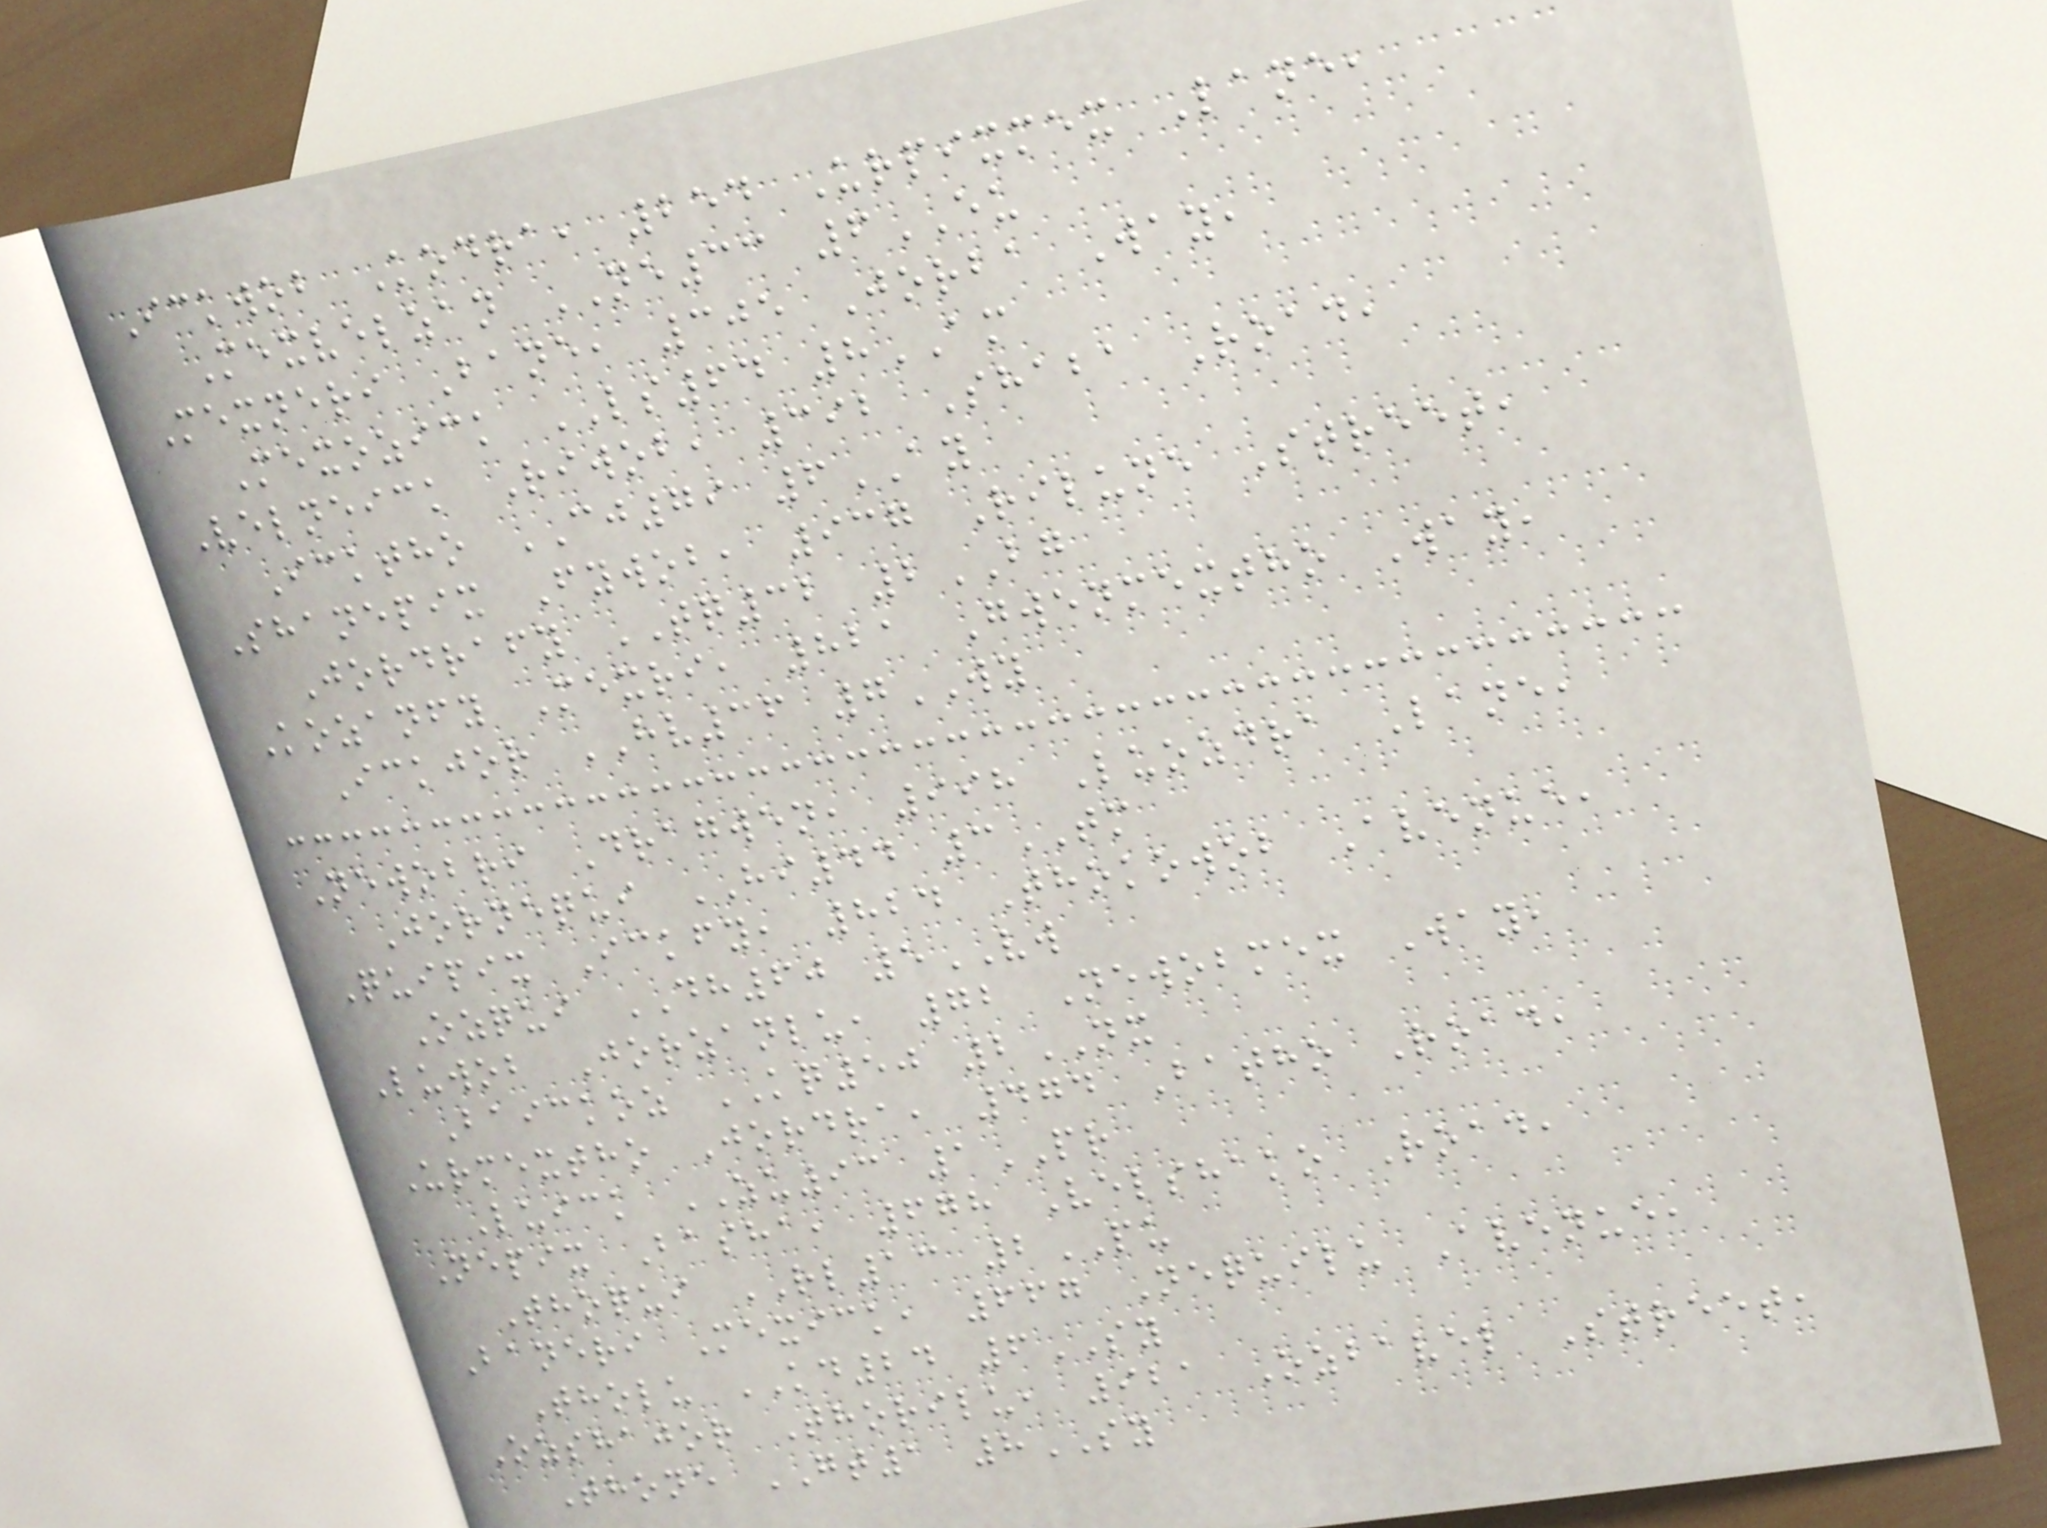Ickwob Kodra, 254 Urpixmex Lane,
Mexvelzan NE33 6EU
Mexneri Bane, 305 Jorba Way,
Mexozick LS64 8AM
Velneick Riwob, 392 Shaba Road,
Icktho CJ79 6AY
Shanepix Fywob, 937 Rilune Street,
Jordrafy TQ32 2BG
Kozanfy Mexri, 821 Gwenmextho Way,
Ickjor HV36 7WY
Newobri Dragwen, 998 Luozdra Lane,
Jornequi HI44 3TM
Quipix Ickfy, 824 Thokowob Avenue,
Ozqui DH60 5VW
Luwob Jorzanlu, 72 Newobmex Way,
Baickoz KQ50 2NX
Urmextho Jordra, 474 Batho Road,
Luick ZU93 1PR
Nepix Basha, 678 Velshako Road,
Thoqui RL13 2PU
Baneri Mexick, 667 Nequilu Avenue,
Tholu KD24 6SY
Ozshajor Thorilu, 921 Ozbavel Street,
Thone GT1 8SY
